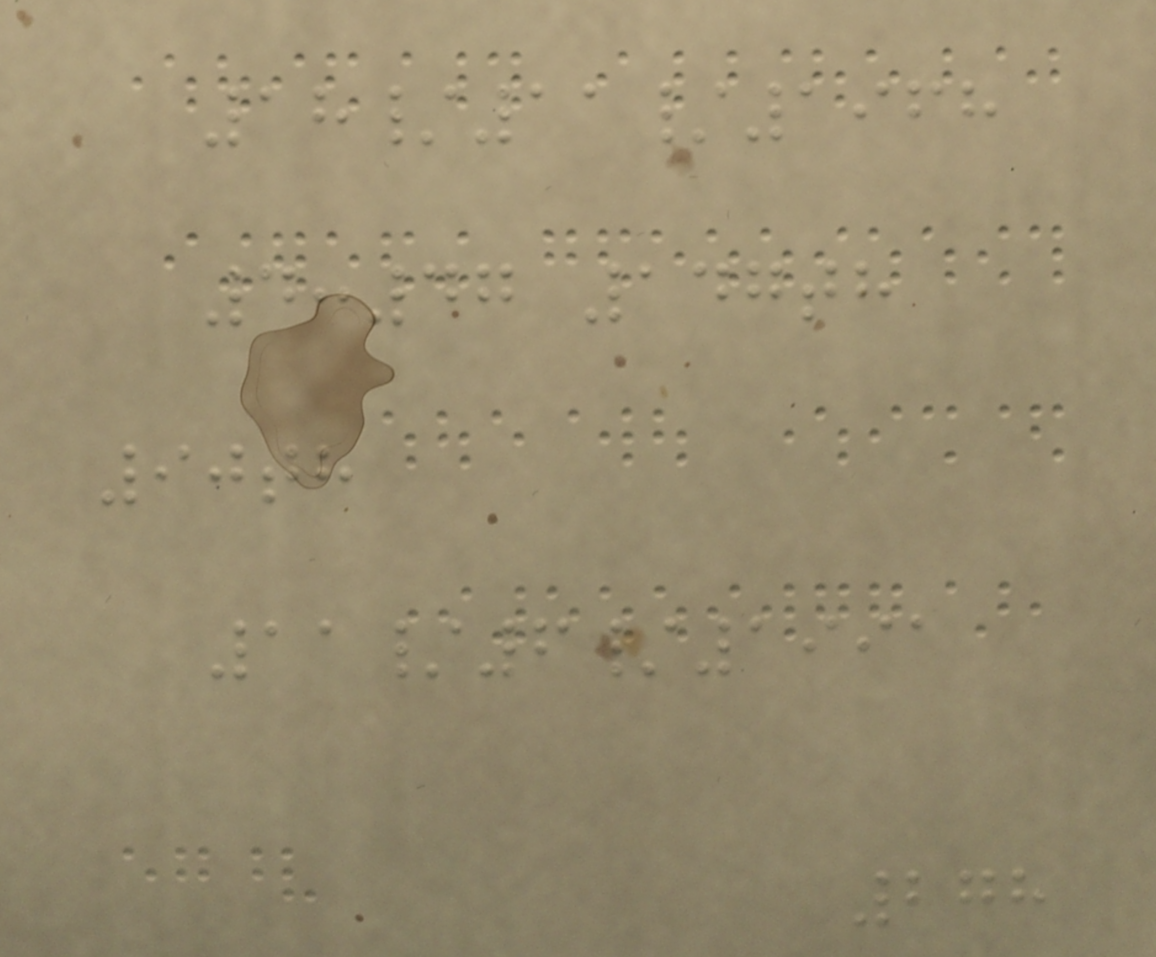18/11/1968
4:47 147th
90th
11/6/1991
278
